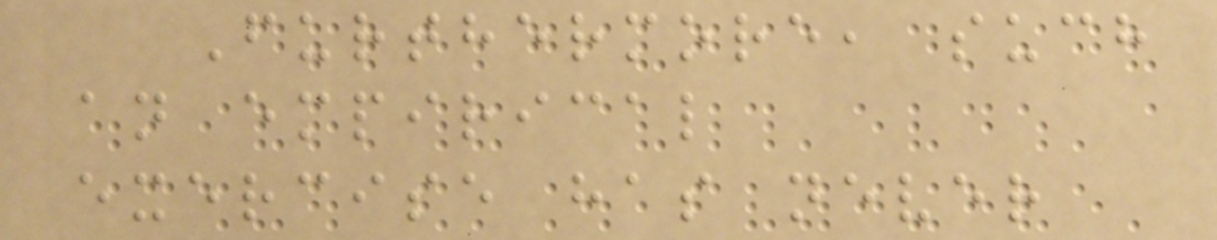Furthermore, such
an empirical
exercise has never
